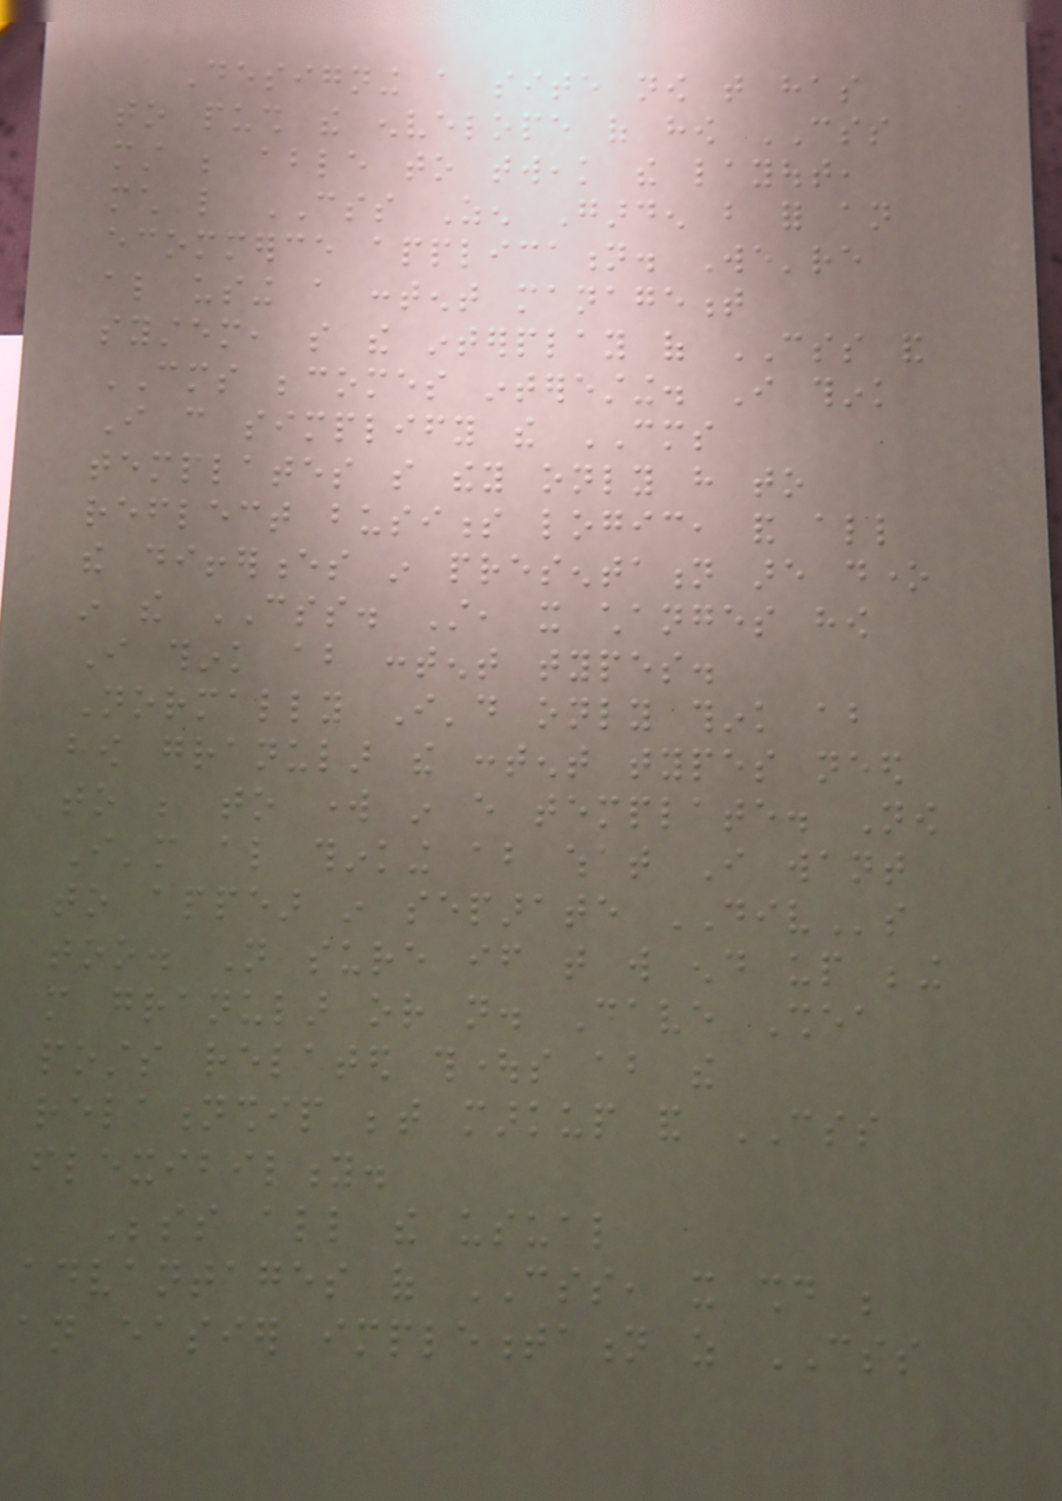Designing a site now that has
to push the envelope of how CSS
must be able to tweak the layout,
much like CSS Zen Garden but for an
ecommerce application. We're
also using a content management
system, so the interplay of CSS and
CMS becomes interesting. I think
I can simplify the CMS
templates so they only have to
reflect business logic, and all
the differences in presentation are done
in the CSS. Still, it changes how
I think about content types.
Normally I'd only think about
how granular the content types need
to be to work in every template. Now
I'm also thinking about what I want
to appear in separate DIVs
too. Not sure if that will end up being
more granular or not. Dave Shea
posts related thoughts about the
relationship between markup and CSS
flexibility.
Besides all the usual
advantages of CSS, it should be
an easier implementation as CSS
